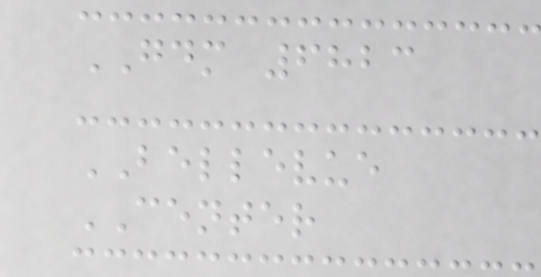GDM 6823
BELLEVUE
CENTER
